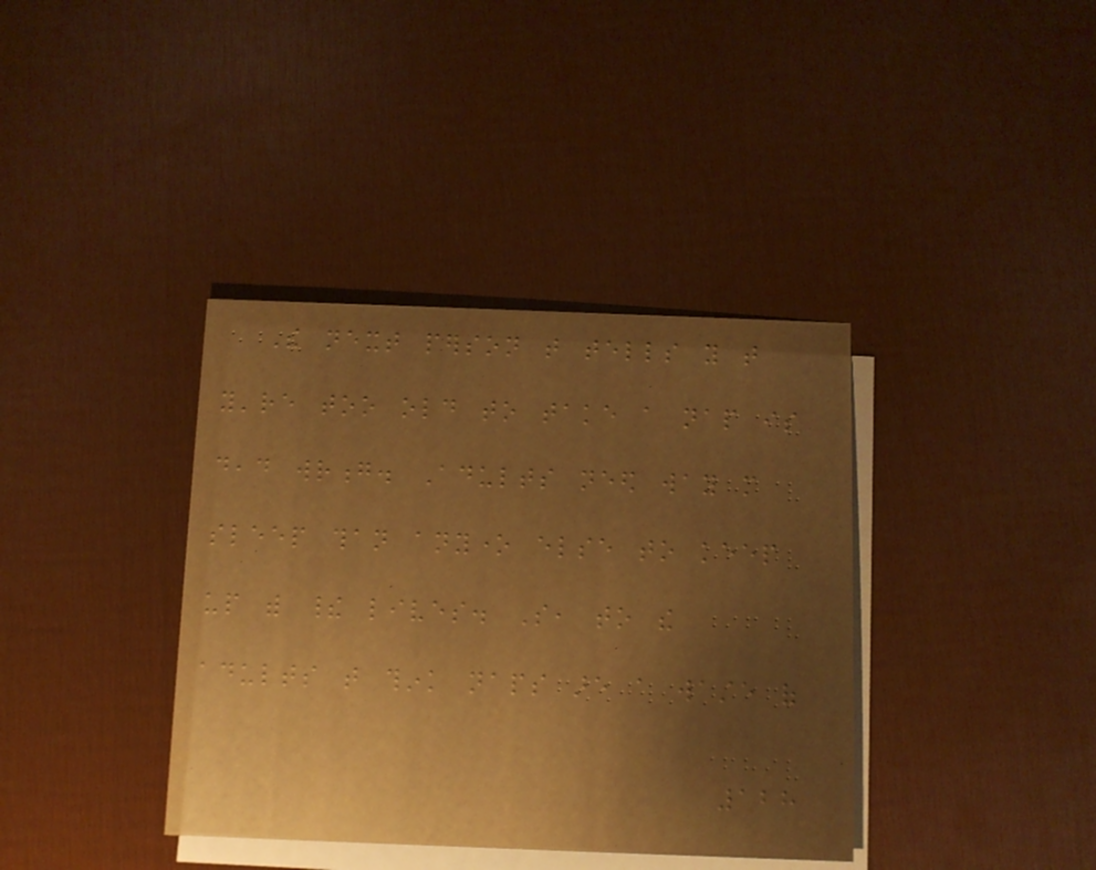The next person that tells you that
you're too old to take a nap is
dead wrong. Adults need way more
sleep than anyone else to keep
up with their lives. So, to the
adults that think naps are a waste of
128
